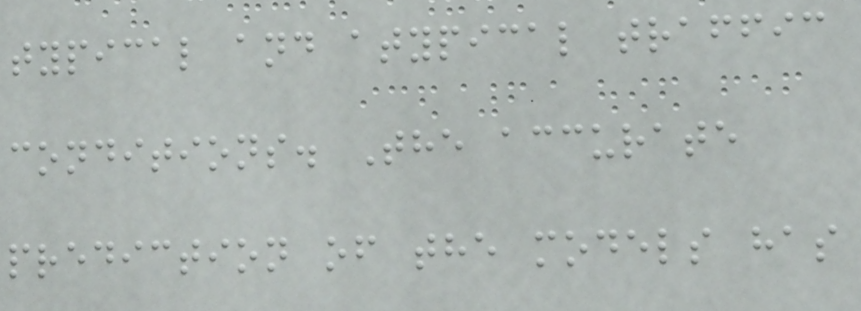typical and atypical traffic
conditions. The accurate
prediction of the models has
